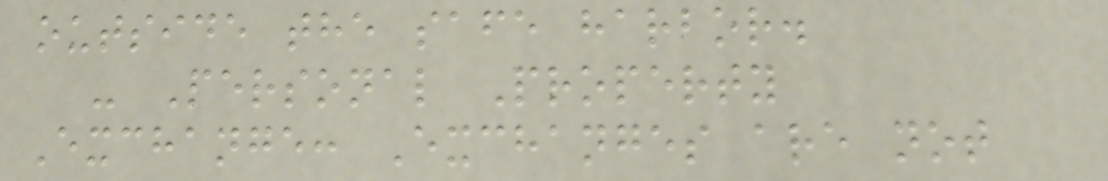outside the safe harbor.
- Personal Property
Exchange: Exchanges are not
